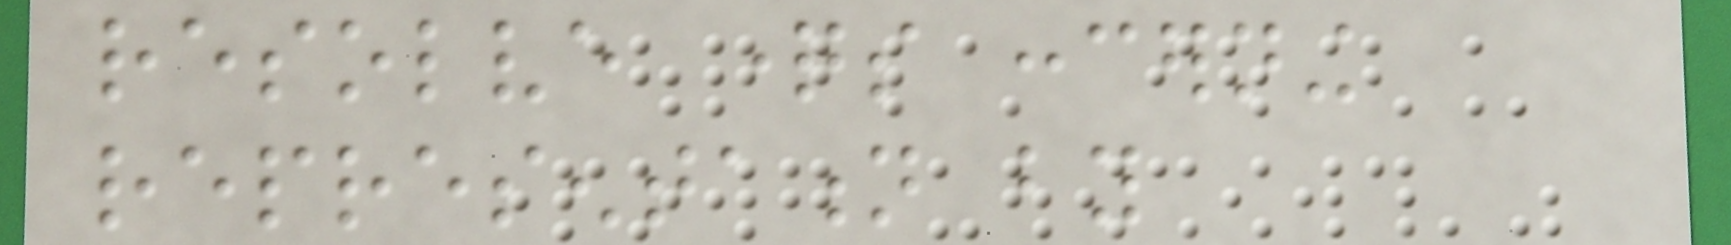resolve questions concerning
representation by
